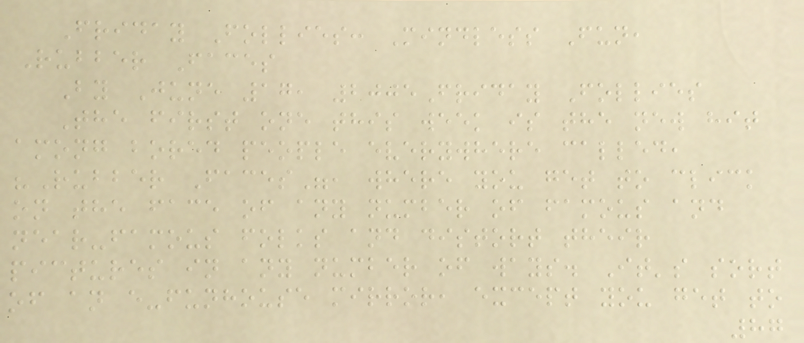Friday Follies: Mindless Fun,
Rubber Faces
By June 17, 2005Friday Follies
The first one this week is the new hit
among bored people everywhere called,
"Rubber Faces", where you get to click
on the face of any number of famous and
near-famous folks and distort their
pictures in any number of ways. It's sort
of an e-funhouse mirror, except you get to
87
